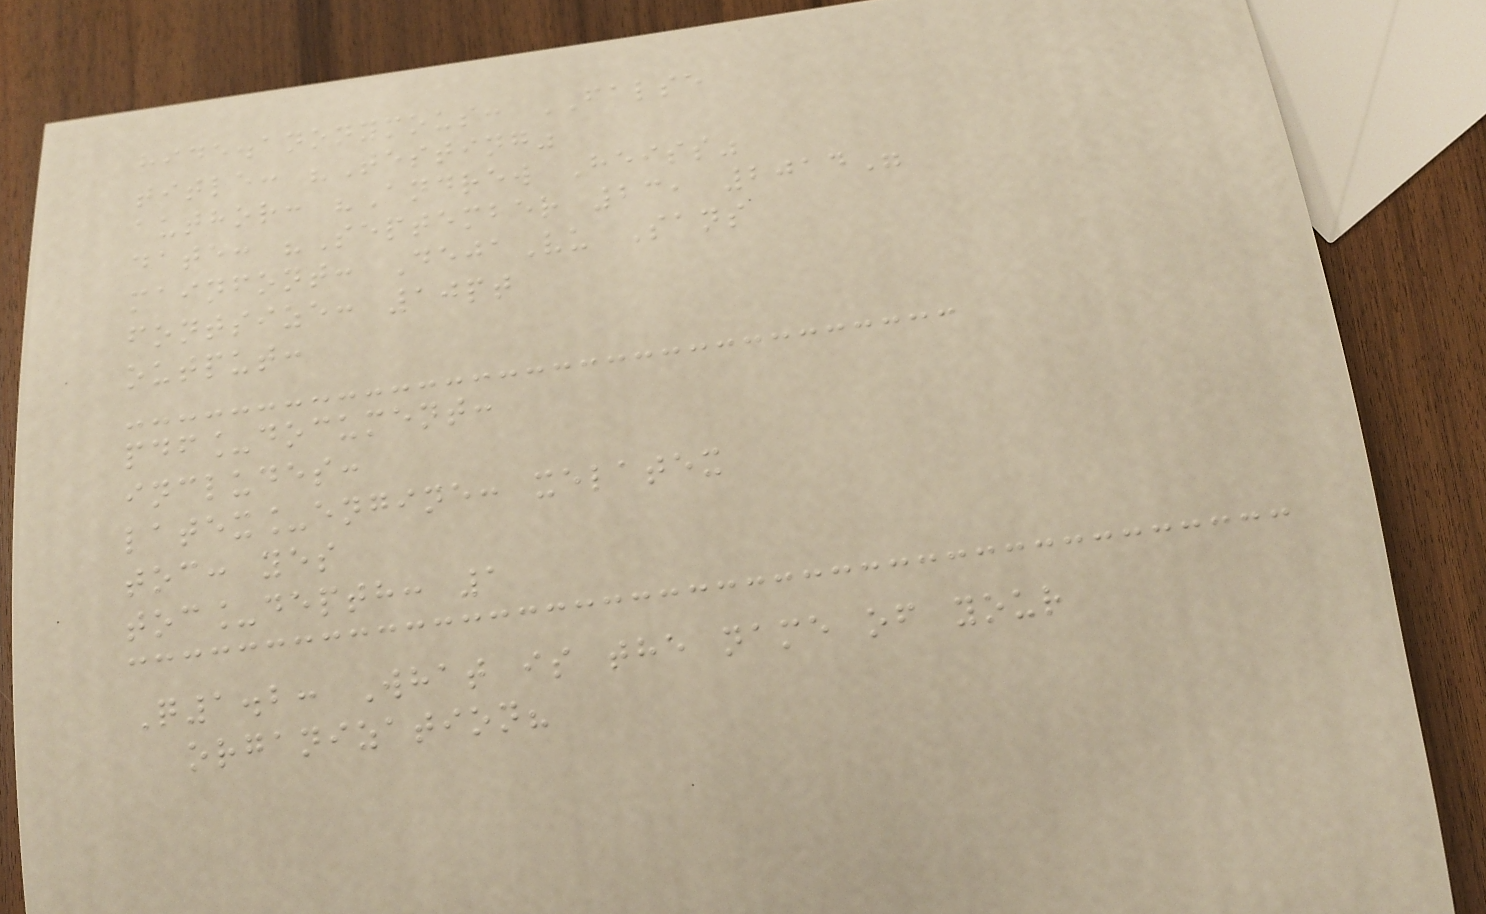hide.anonymous: FALSE
title: "Testing"
author: "Andrew Heiss"
date: "September 23, 2014"
mainfont: DejaVu Sans
fontsize: 10pt
output:
pdf_document:
includes:
latex_engine: xelatex
toc: yes
toc_depth: 1
Q1.2: What is the name of your
organization?
